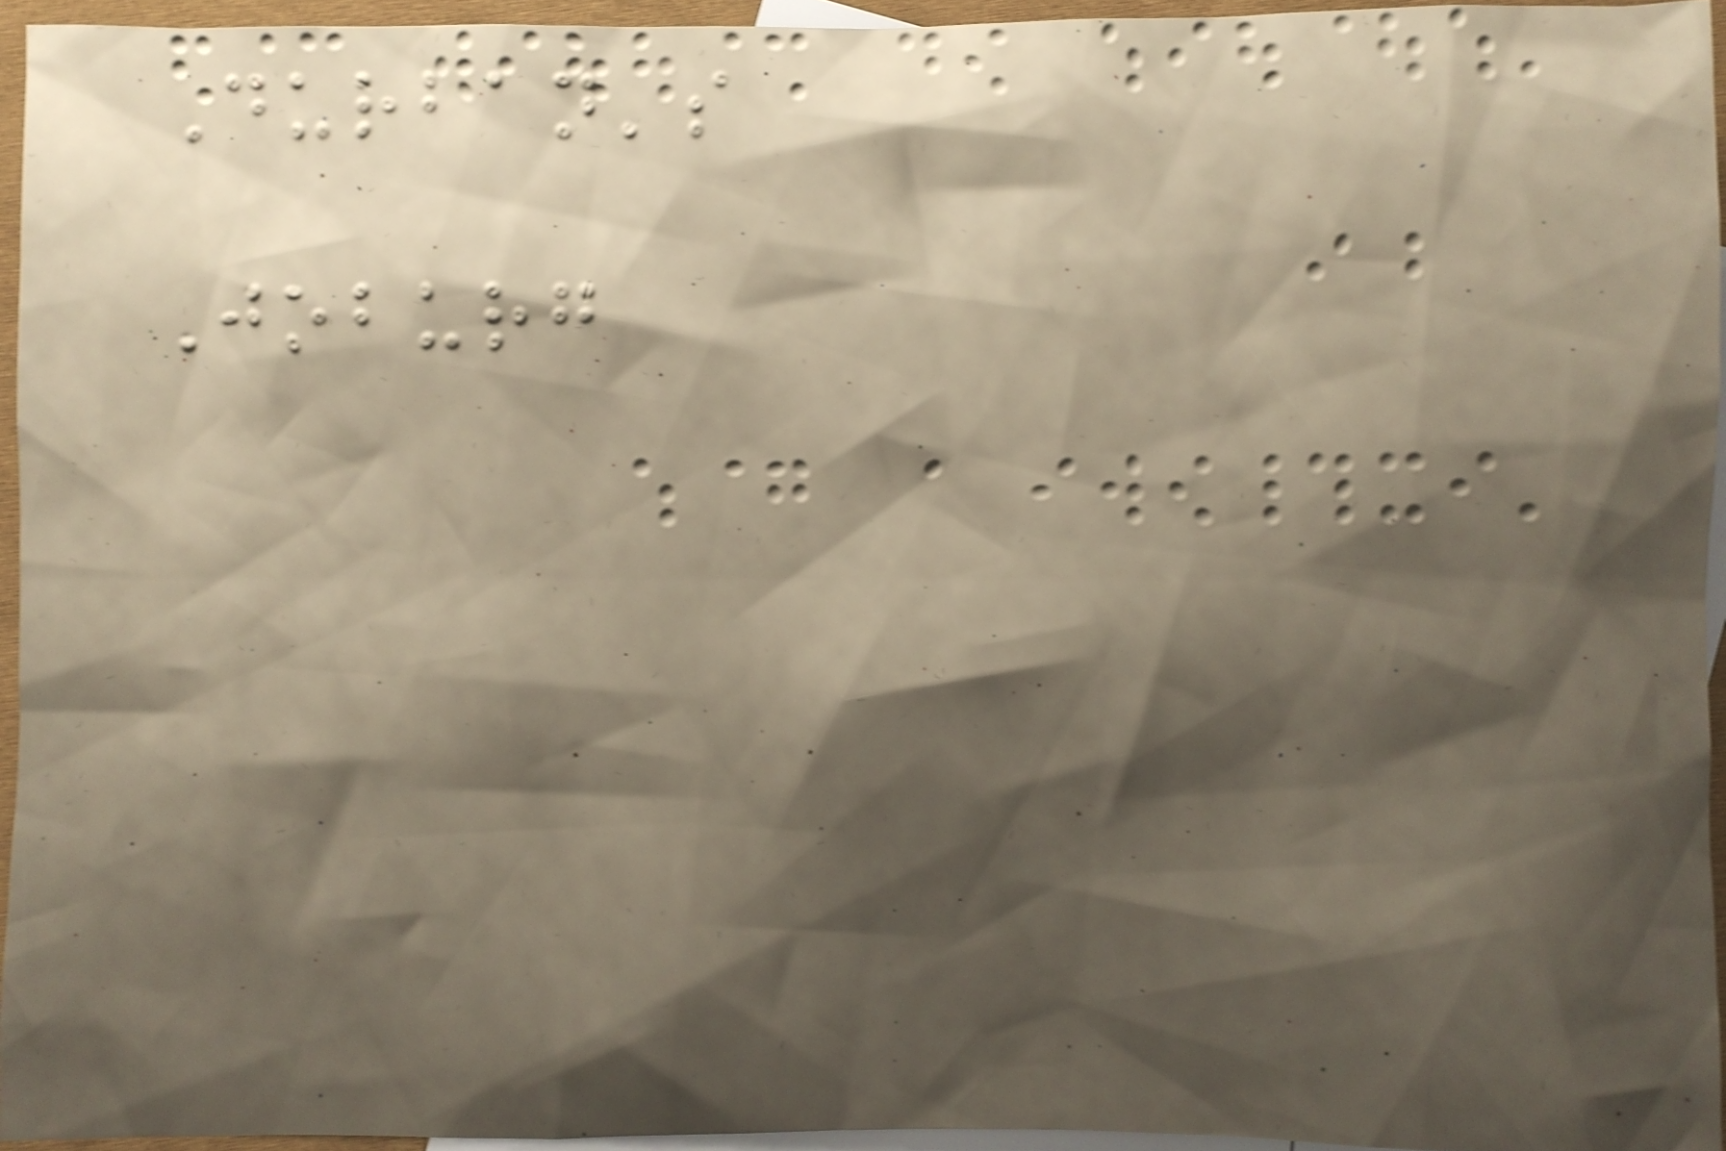Durban's
Joburg
